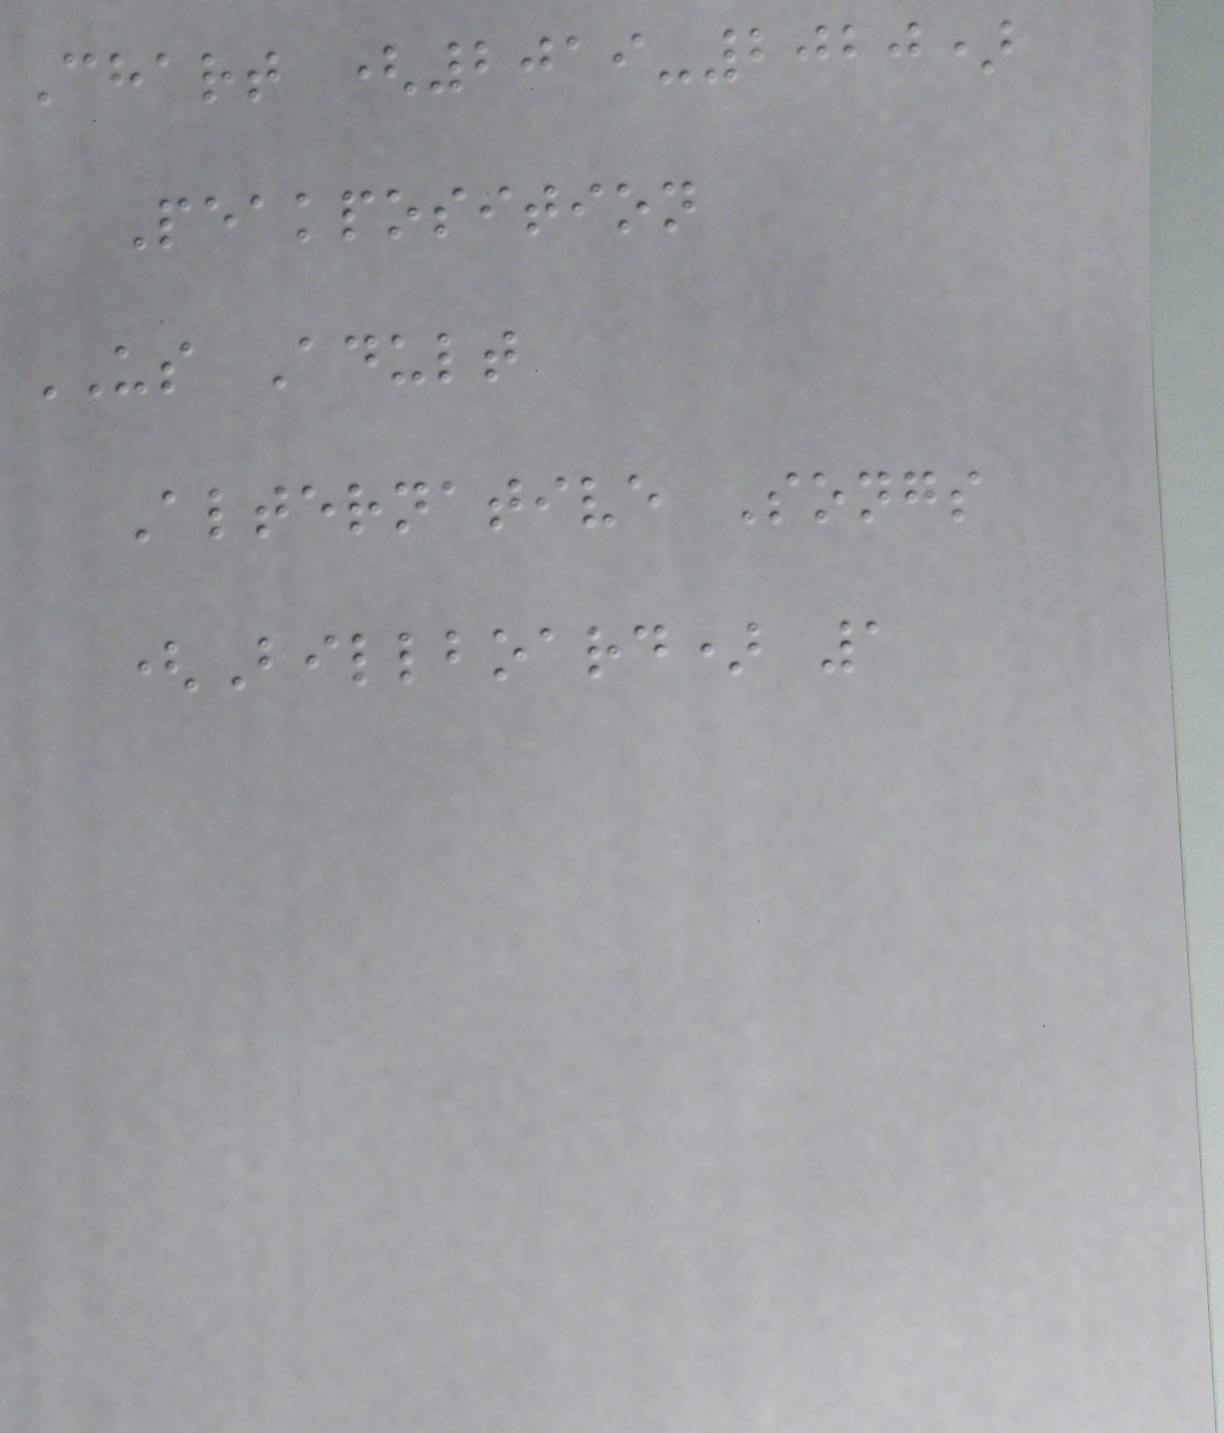Chart (2019-2020)
Peakposition
US Adult
Alternative Songs
(Billboard) 1
